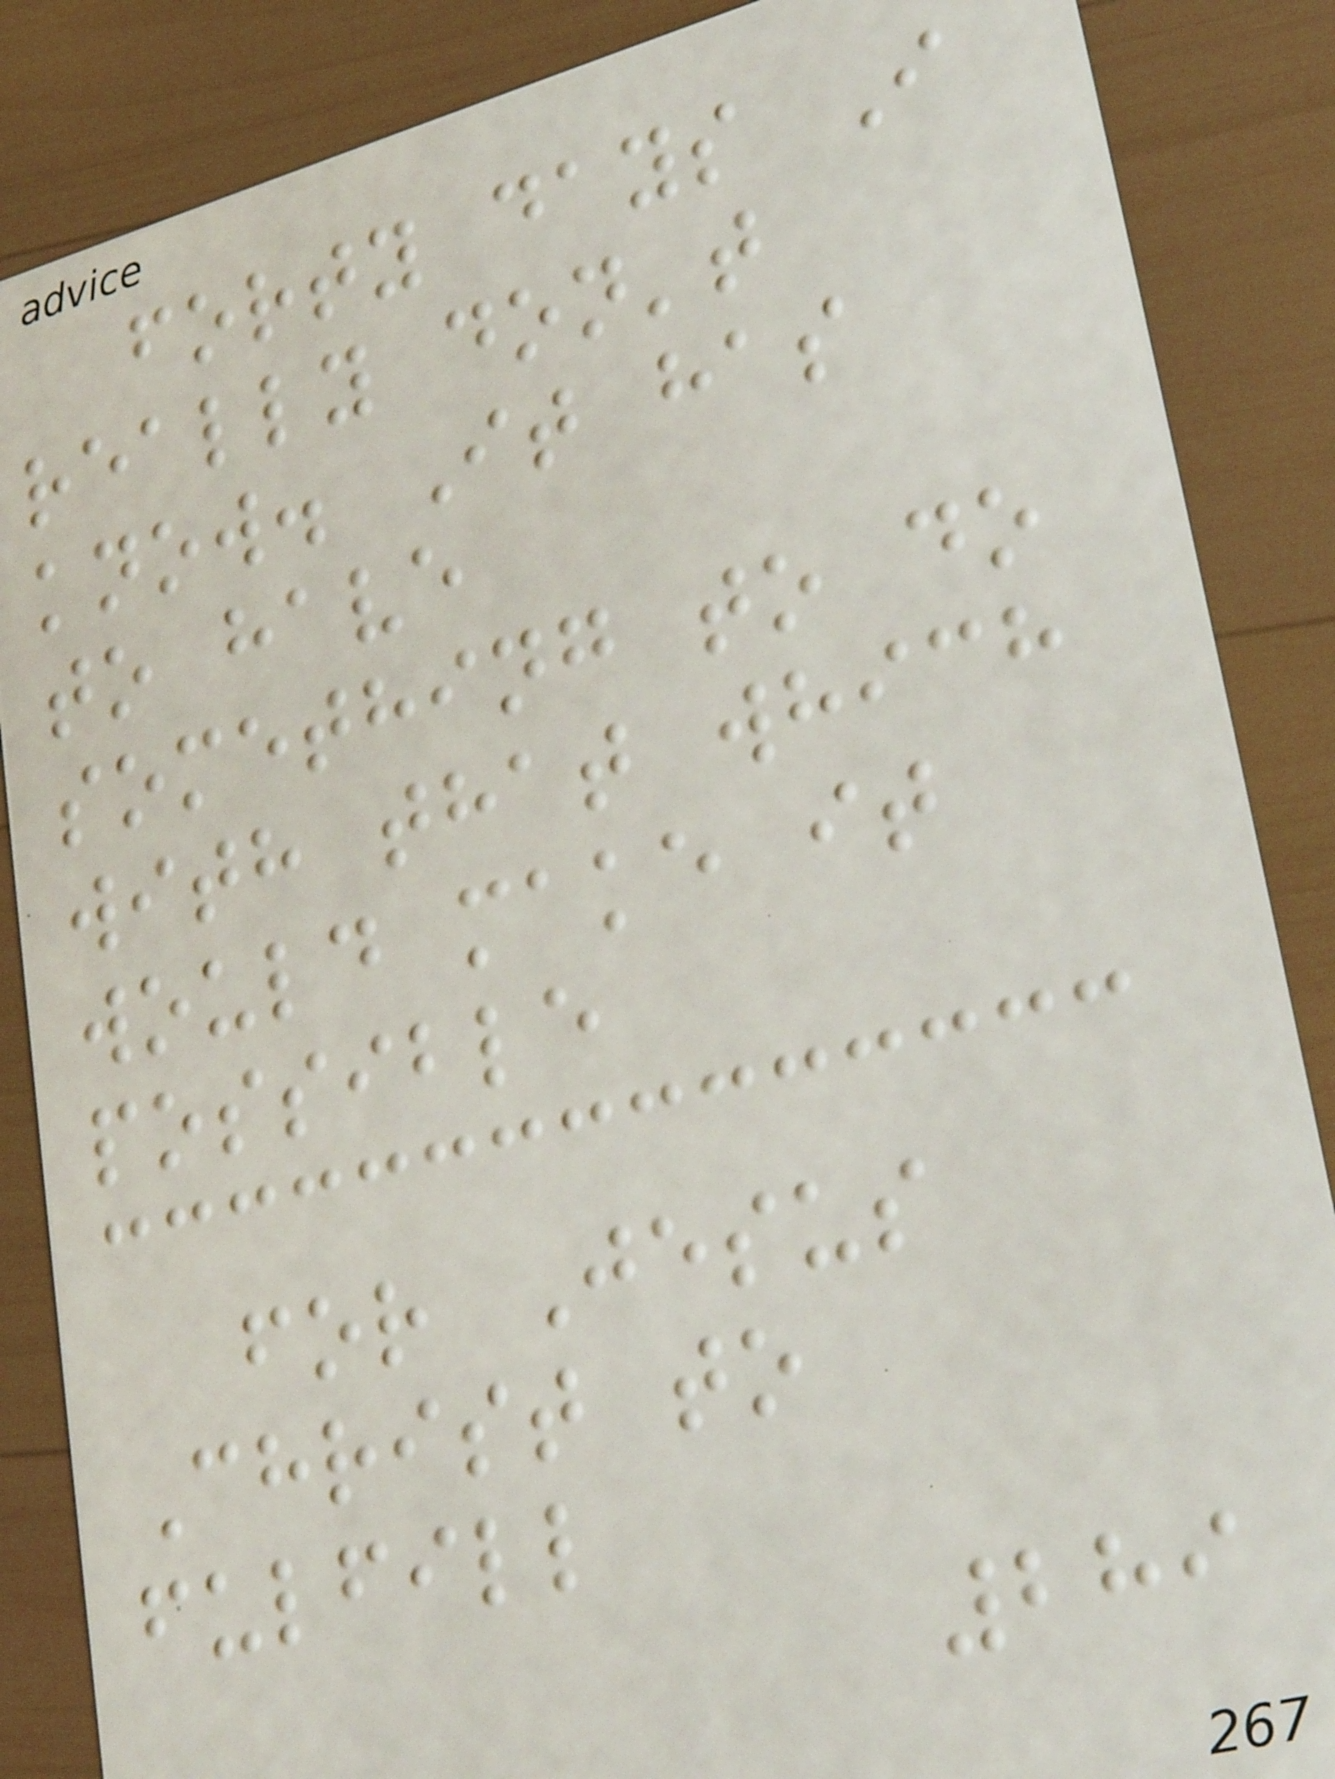forty days I
really don't
know. It has
to have
something to do
with that which
would make it
possible
for Jesus
Christ to
fulfill
289
